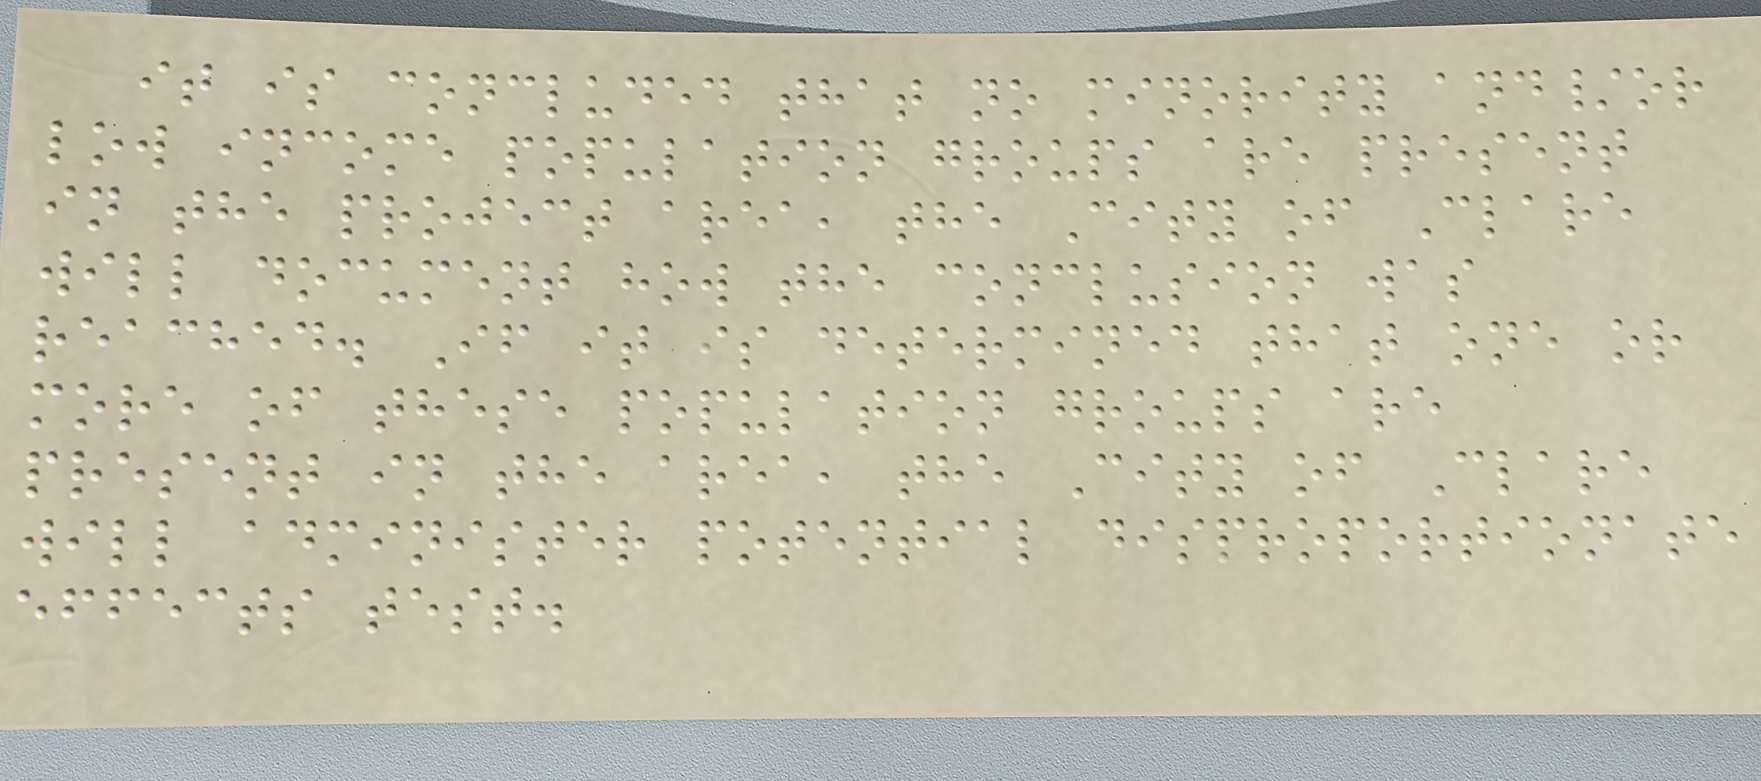it is concluded that no minority and/or
low income population groups are present
in the project area, the City of Clare
will document how the conclusion was
reached. If it is determined that one or
more of these population groups are
present in the area, the City of Clare
will administer potential disproportionate
effects test.
